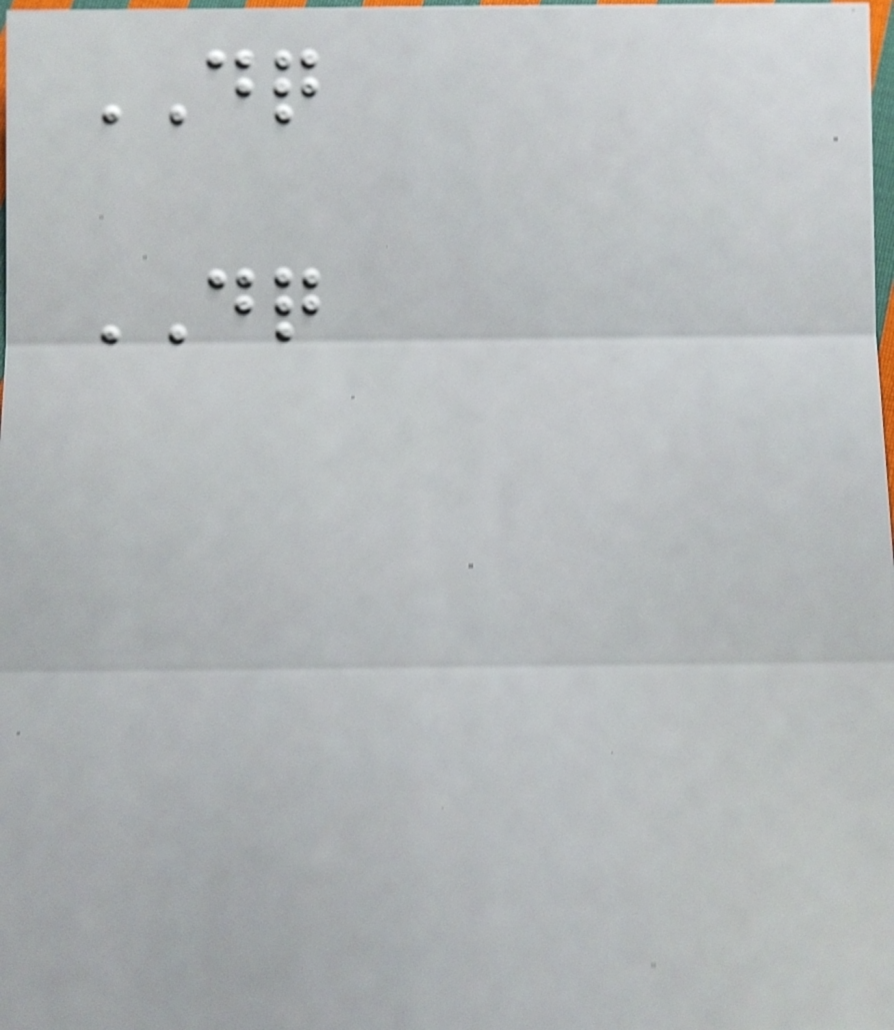DQ
DQ
